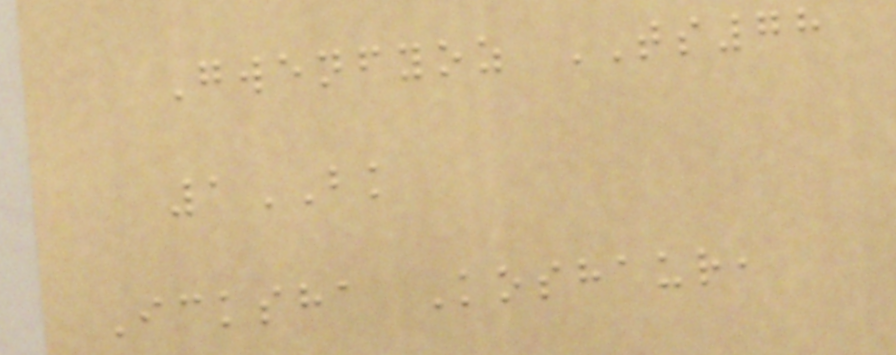Gwenfyoz TS78
1BK
Icksha Koshaur,
